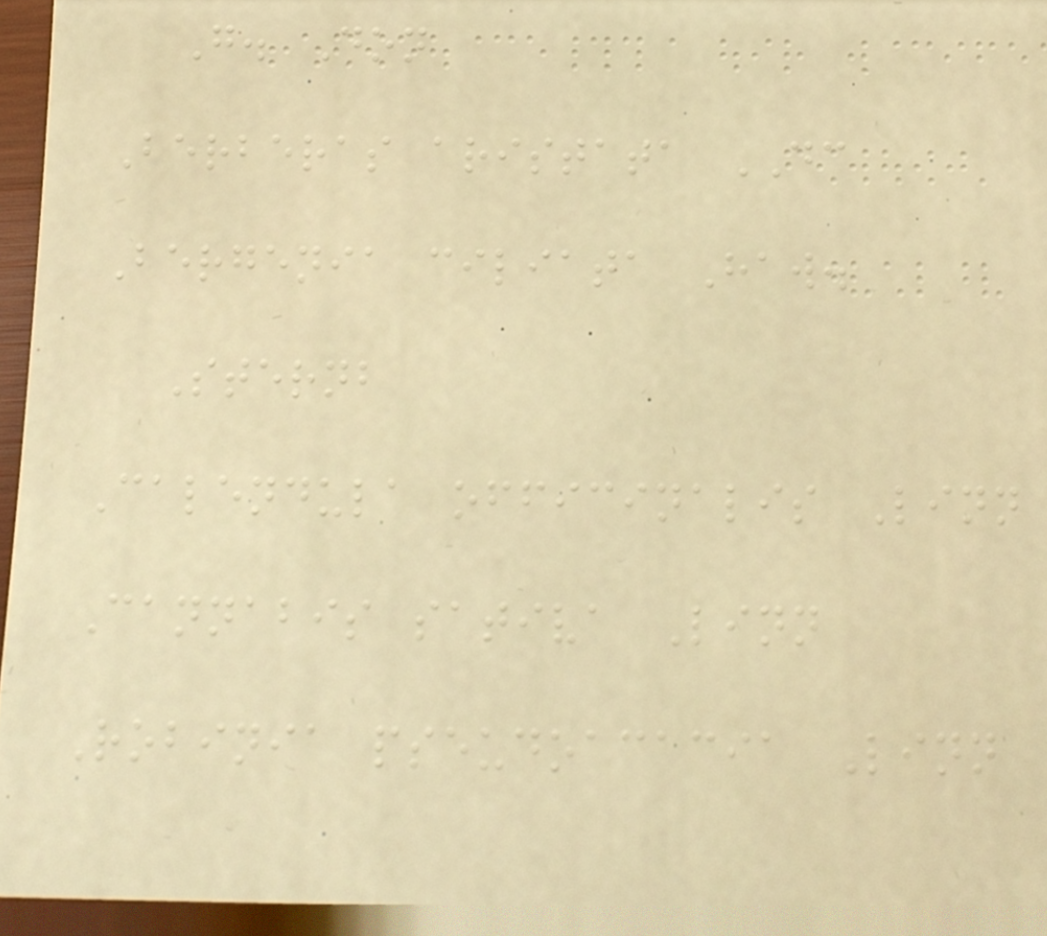G. Don
Berberas aristata DC
Bergenia ciliata Haw.
Sternb
Calendula officinalis Linn
Cannabis sativa Linn
Robinia pseudoacacia Linn
